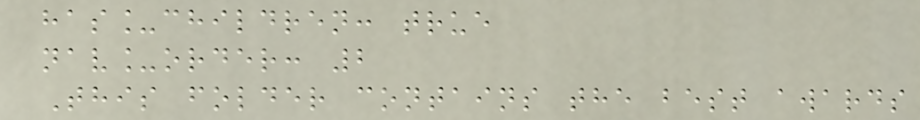has_children: true
nav_order: 2
This folder contains the best awards
